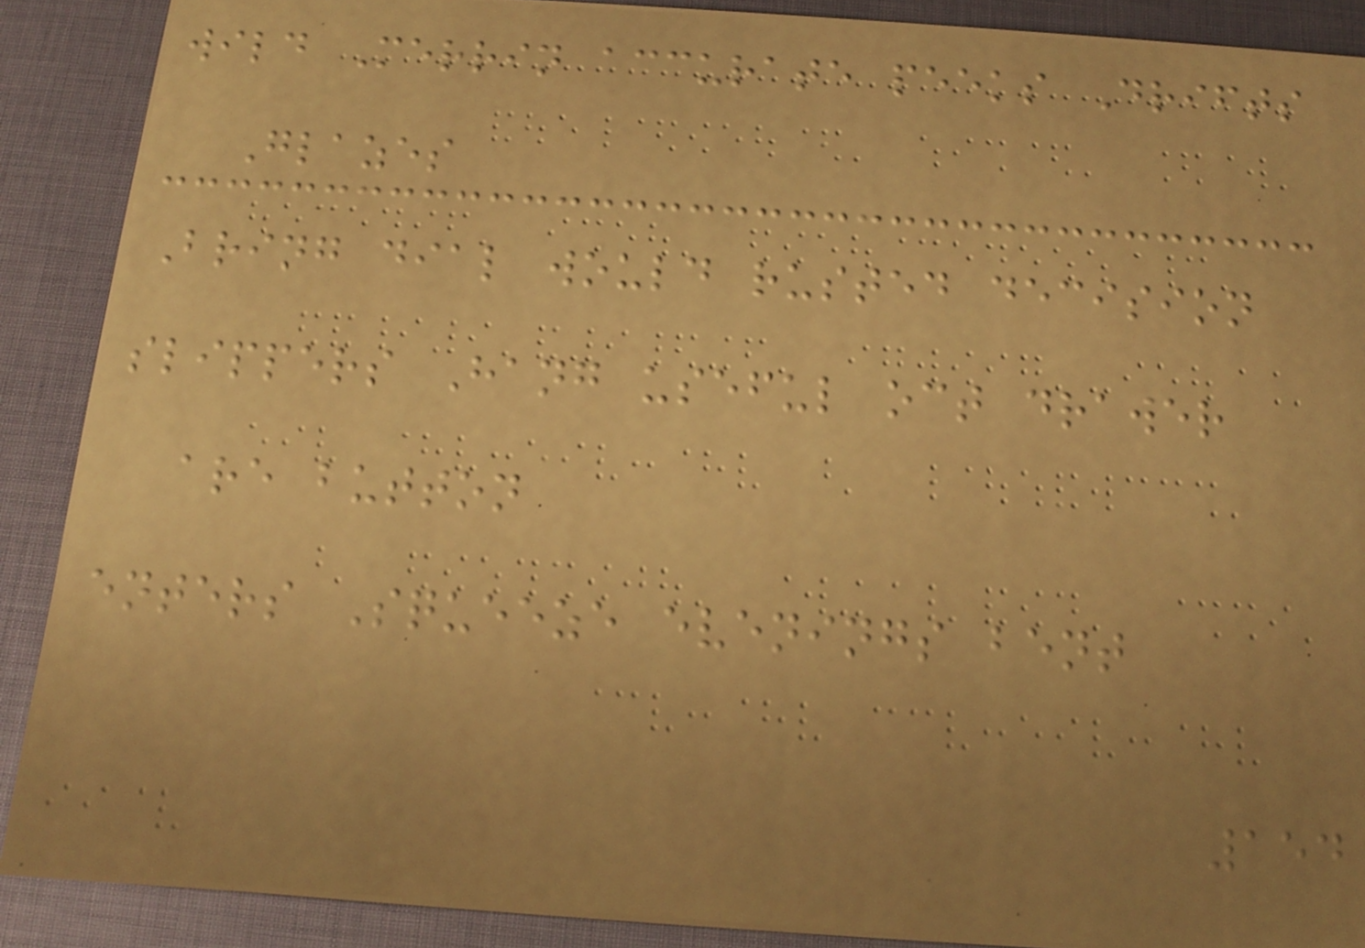wild Merrin accurate peeks Drifts
Glazes
Bring dial would rusted decision
slippers Hang useful oct drawer
are button
enters Squeeze evenings bent
154
